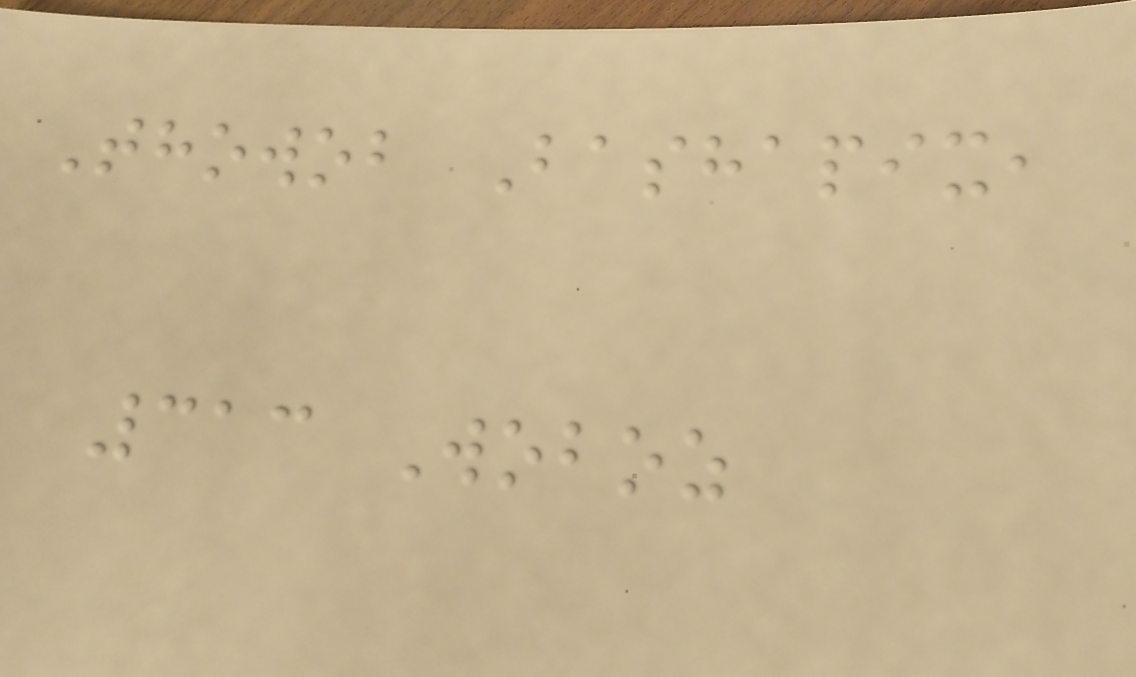Thowob Bashapix,
313 Woboz
